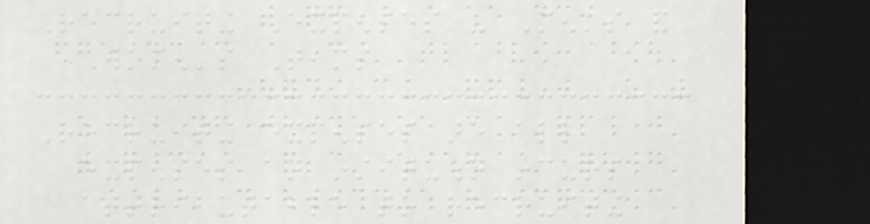Recruiting Expenses - Men's and
Women's Teams
Recruiting expenses are all
expenses an institution incurs
attributable to recruiting
